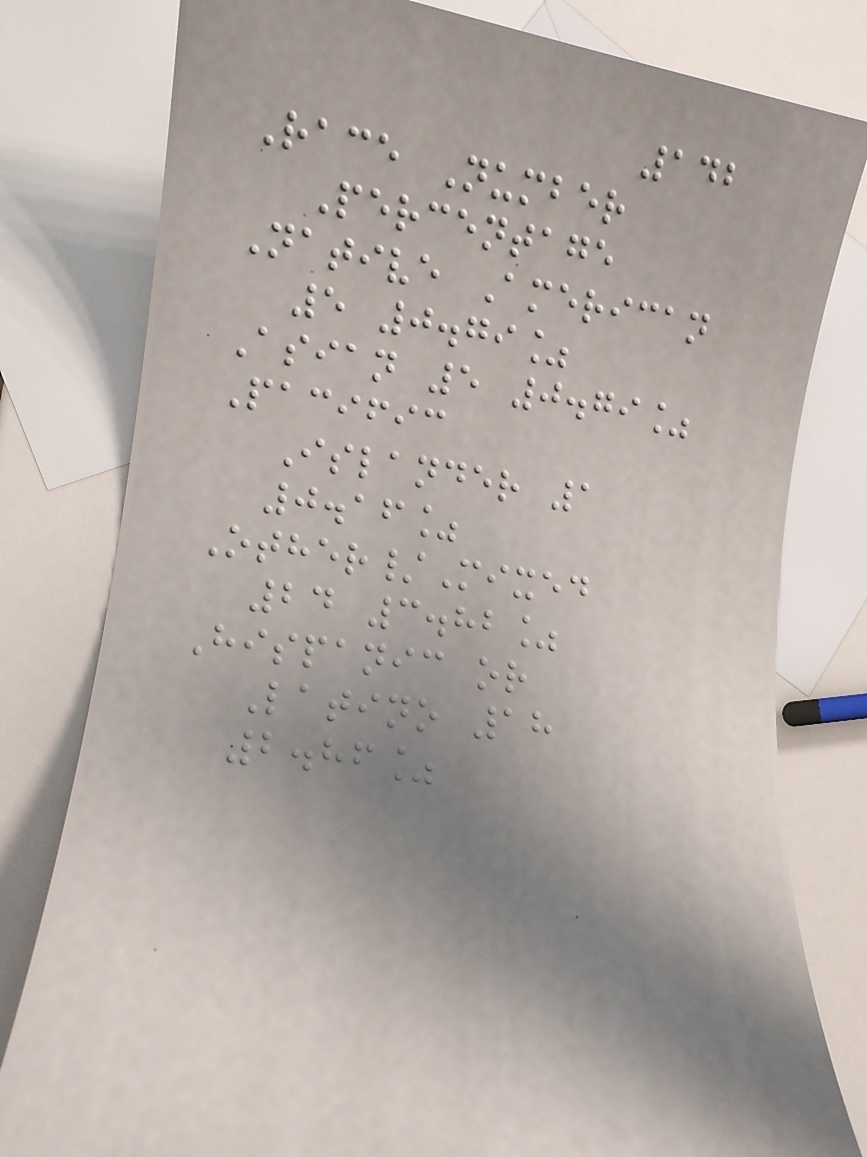142
Race Number
Percentage
Native American
5 0.79%
Asian 5 0.79%
Pacific
Islander 1
0.16%
Other/Mixed
24 3.82%
Hispanic or
Latino 18
2.86%
